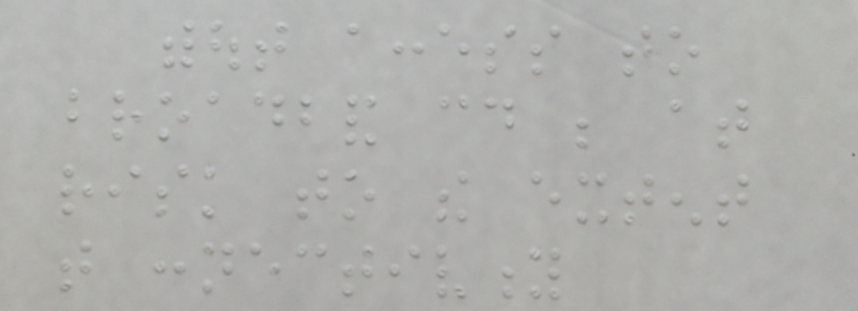without access to
broadband could be at
risk to the extent
that connectivity
